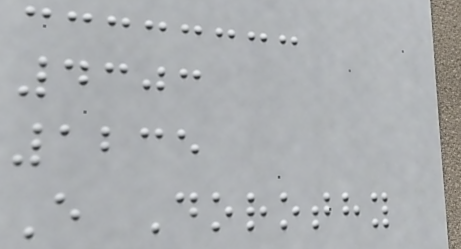4303
1235
E Dorothy
